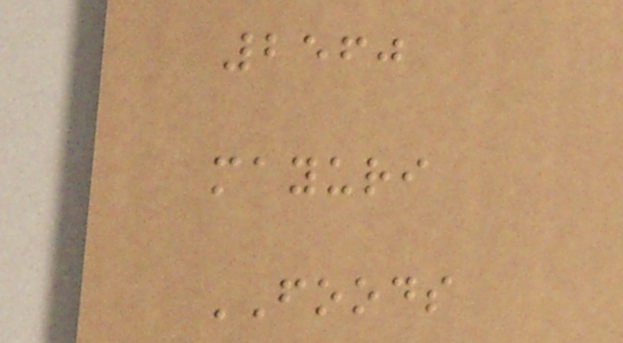2560
mayuri
FOODS
